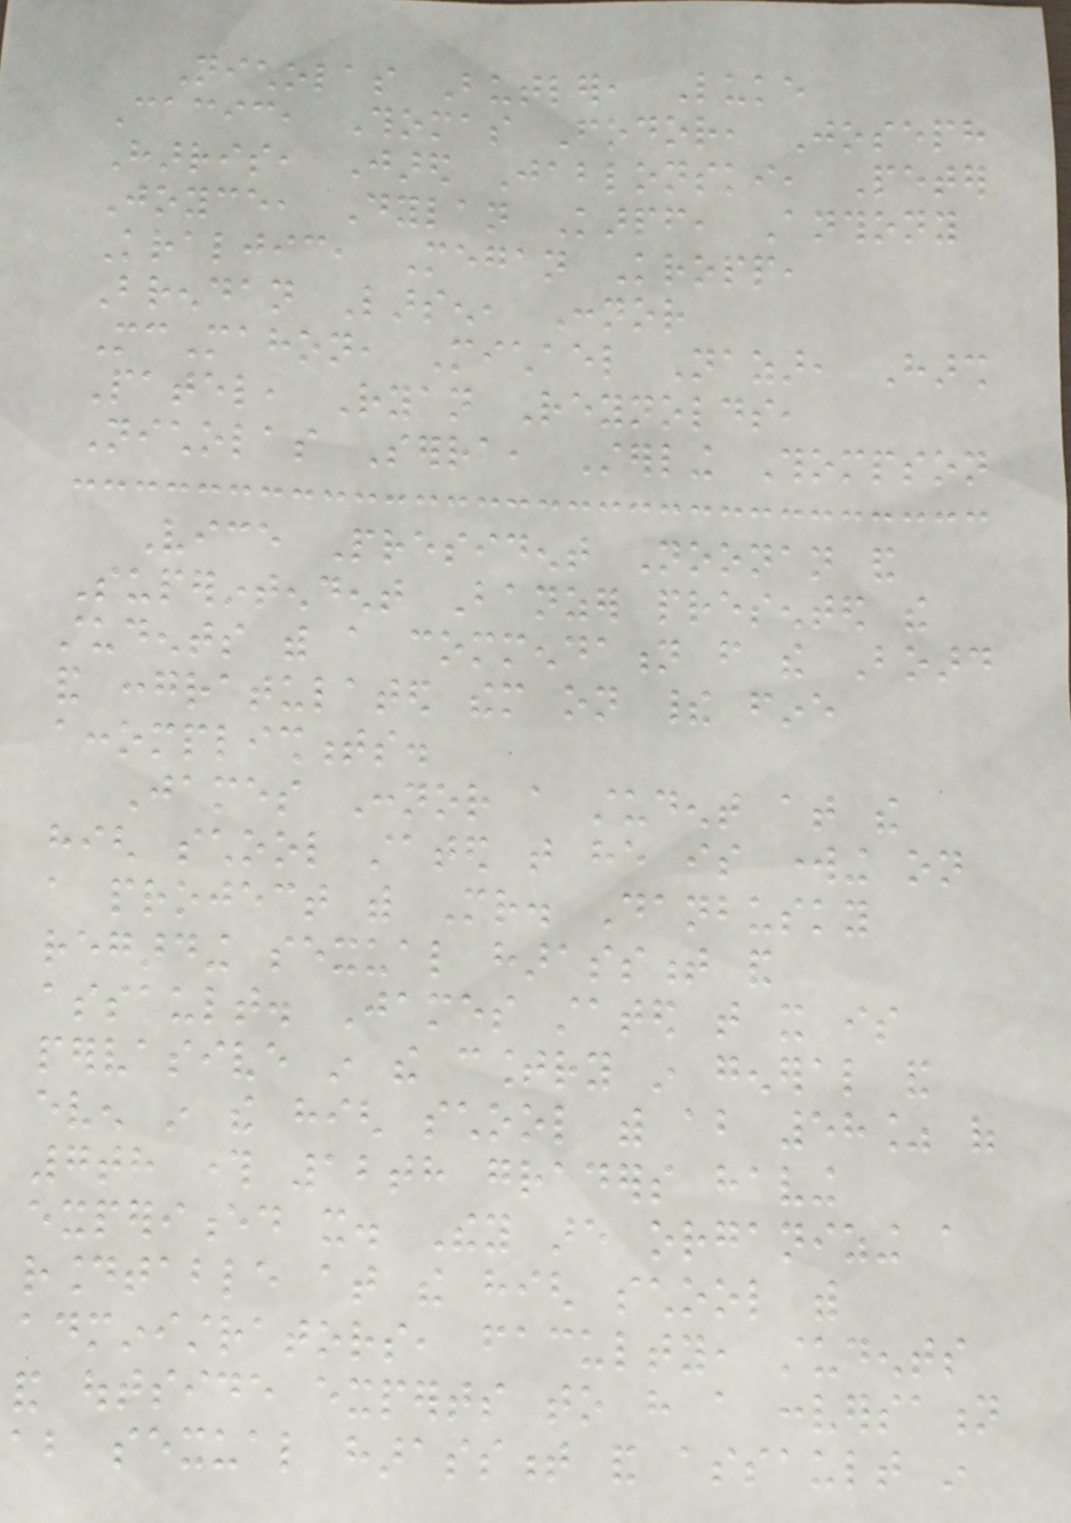Nicholas Butler, Luke
Cacic, Thomas Fodor, Joseph
Harris, Jared Jablonski, Peter
Joyce, Dylan Karpf, Anthony
Kraljic, Megan Kropp,
Brendan Larsen, Connor
McMahon, Michael Nazar, Harsh
Patel, Ryan Reynolds,
Nicholas Serra, Sterling Thompson
Vice President Noonan and
Superintendent Banzer presented the
students with a commendation from the Board
and congratulated them on their fine
accomplishments.
James Connor a student at the
high school stated that he is working on
a project with Mr. Danbusky
regarding sexual harassment and
assault. James stated that it is
pervasive in the country in general and
even in the high school with about 58% of
7th through 12th graders having
experienced it. They are organizing a
roundtable at the high school with
administrators, faculty, students
and outside experts to have a conversation
about sexual harassment and assault in
